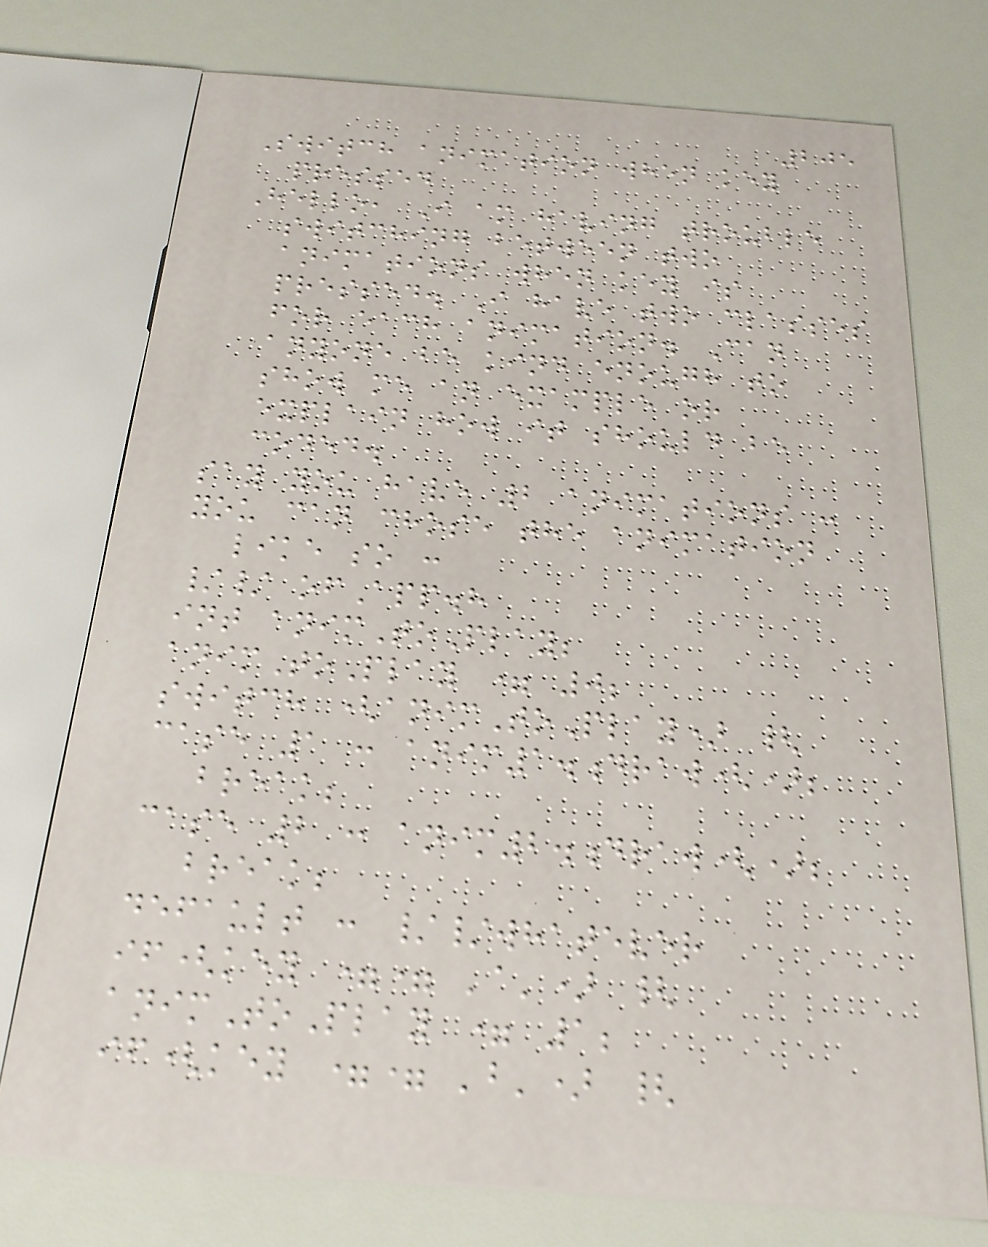205
Switch animation when key
pressed
Hello, I am having trouble
switching between two
animations when key is
pressed. I have two classes
for each animation. Can
anyone be kind enough to
show me an example or
explain how it should be
coded.
say you have 2 animations :
you can chose the animation
like so :
// ofApp.h
int animToPlay;
animToPlay = 0;
switch (animToPlay) {
case 1 : anim1.draw();
break;
case 2 : anim2.draw();
break;
default : //whatever
if(key == 'a') {
animToPlay = 1;
if(key == 'b') {
